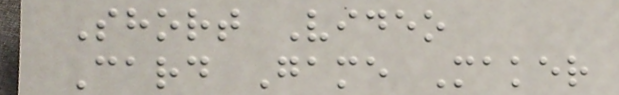Short Video
Card Game Maker
